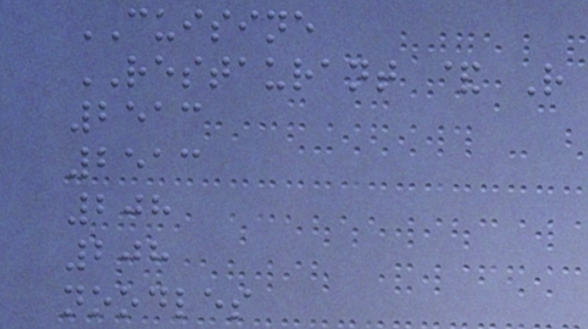CUISINE
RESTAURANT & R
2513
2513
208
208
noodles
